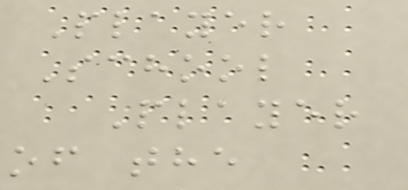Player
School
Player
of the
